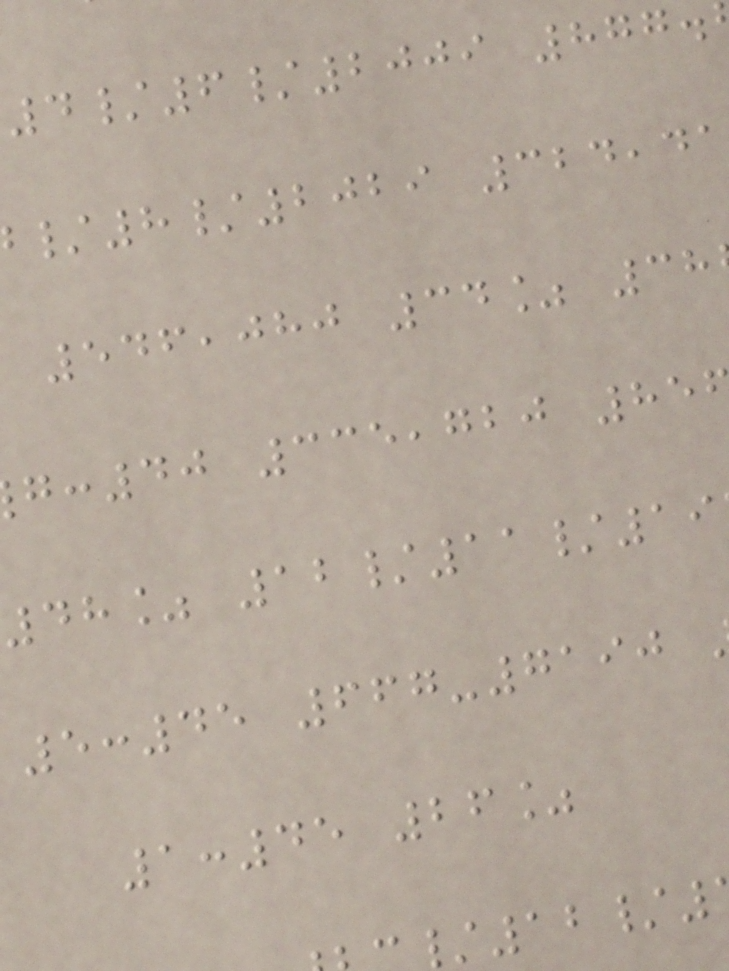4/6/2009 877.
/8/2029 324,41
546,080 34% 38
:40 335,720 85
48% 12/11/19
5:45 667-7190
1:45 26%
